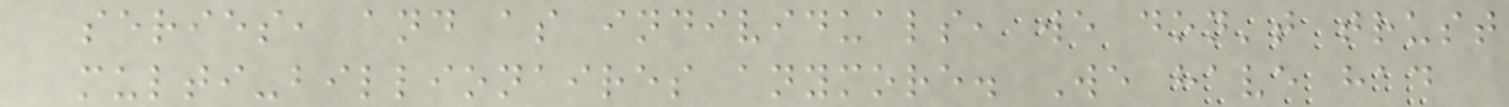series, and as individuals, we don't trust
multi-billionaires anymore. We have had
